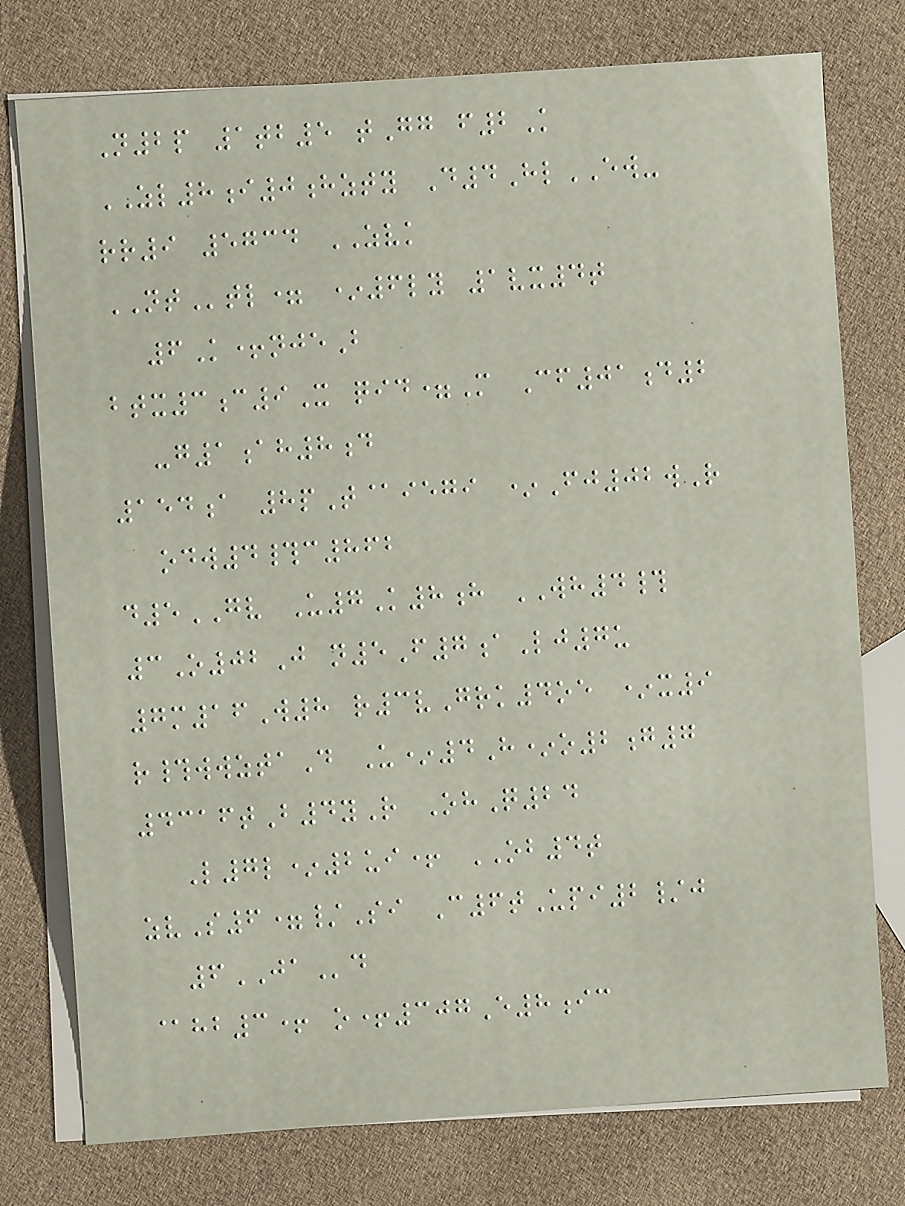N2p 1tb5 tGg f2K
ZL8i0hzty D4HlEW-
rr9 5734 ZVK
NTtl= *6ly 1vx4t
6K+njeB
btx3c9X qid=M Cf01d2
-g1ah8d
154a 8pT@iegi *Fj02wR
odw4#c862
d5GV U7K8h WH4#
3O02J n5F7aLj7u
7m16W8 r3vGrk4oe *x9
r#wwztaD U*4H*o2g7
4316tB4yR OhQ24
L7l*2ui+ OB4t
zvS6=/Si C6tUpi2/j
6JAd
@hb3+ o+307E8ic
